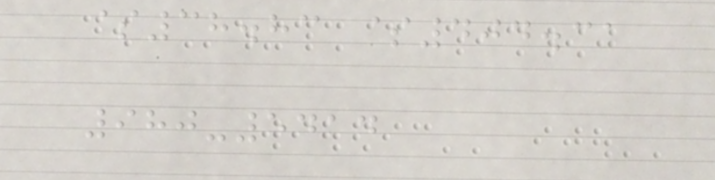$38.83 $404.31
980-5414
